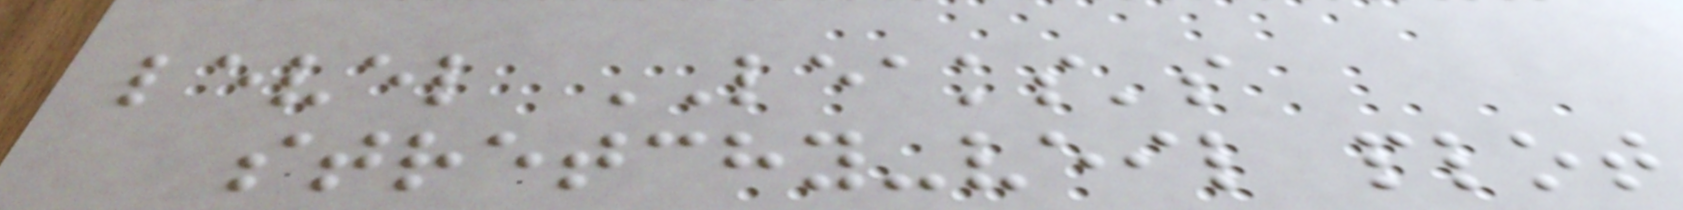level LEAKS's
stretchy-veil plot
